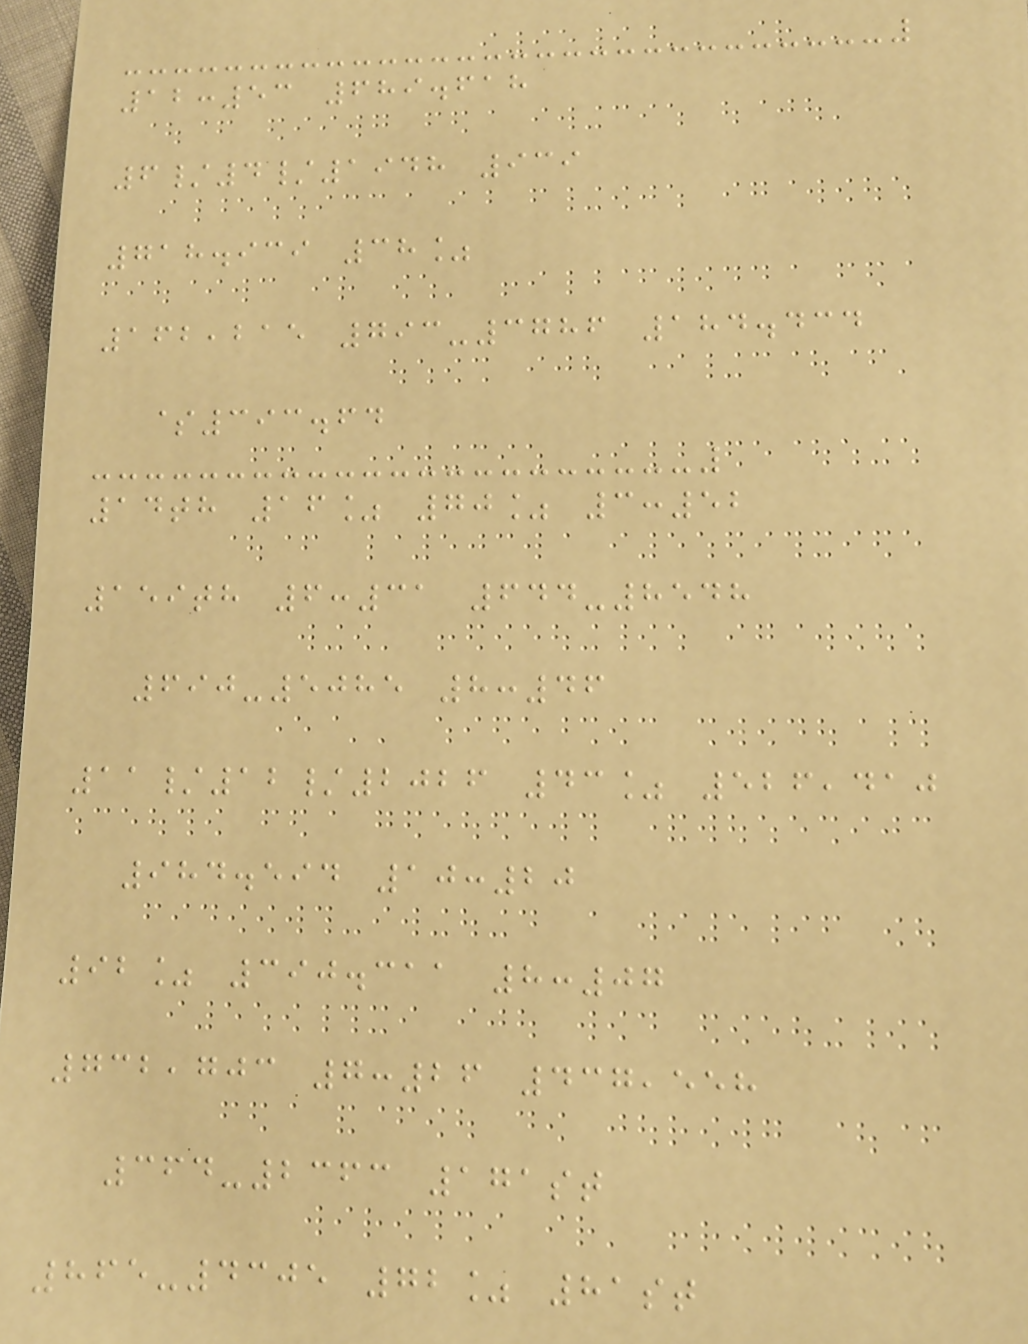12:53 689.618
6/4/1948 939
718.939 38%
162,215 793-3786 184.434
$393.64
14th 16% 70% 3:52
159th 6:31 644-8548
690-5085 8:46
11/12/2026 43% 526,410
984.594 10:20
92% 390.311 8:07
732,703 7:26 437,558
364-2363 171st
865-4305 72% 81st
